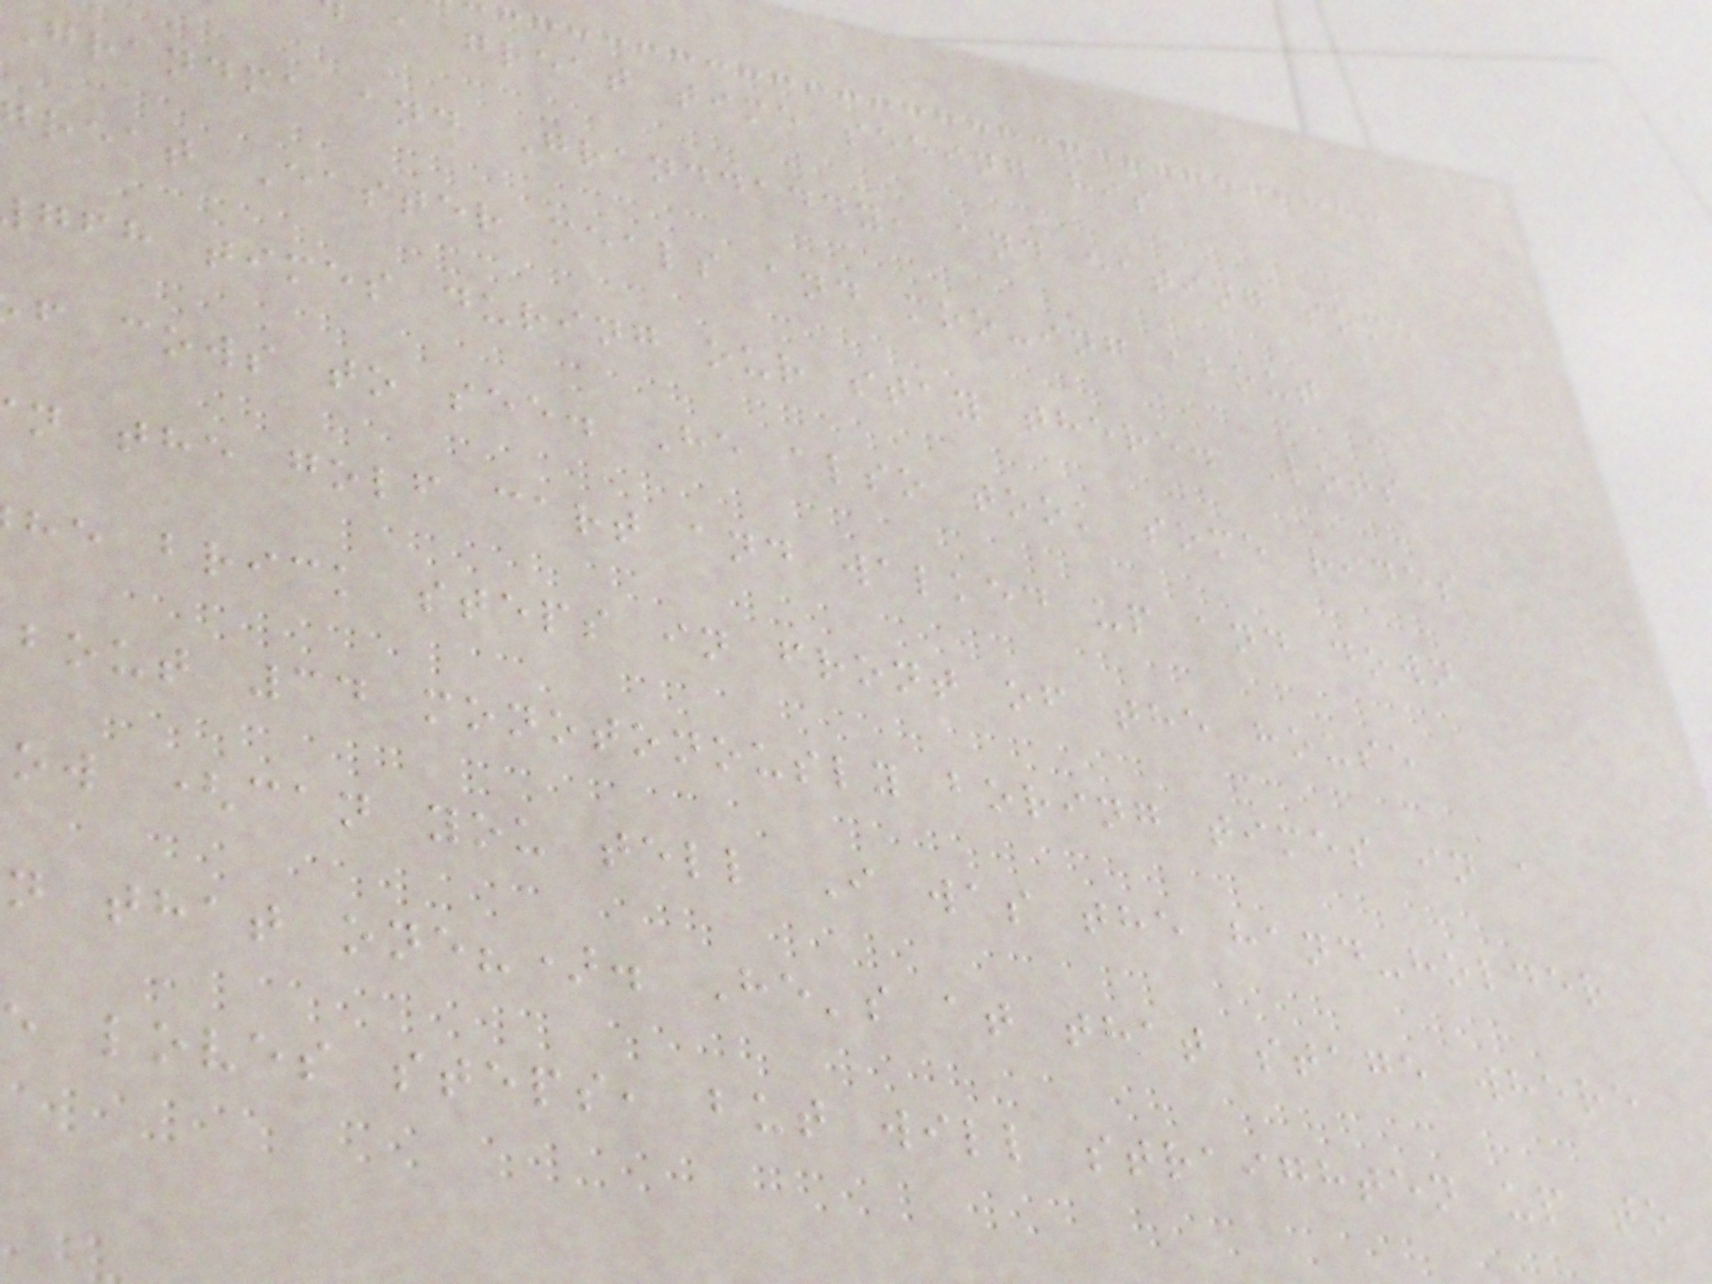a great time seeing his
Grandma and Granddaddy, and eating some
great Easter meals and moo-ing about
gfh times during our stay there. Lots
f cows to see. He also took some rides
n the golf cart and walked up and down
he brick steps in front of the house
bout 34 monotonously boring times in a
ow (can you tell I was the hand-holder
n that one?). He's at that stage where
e loves steps, but will straighten up to
